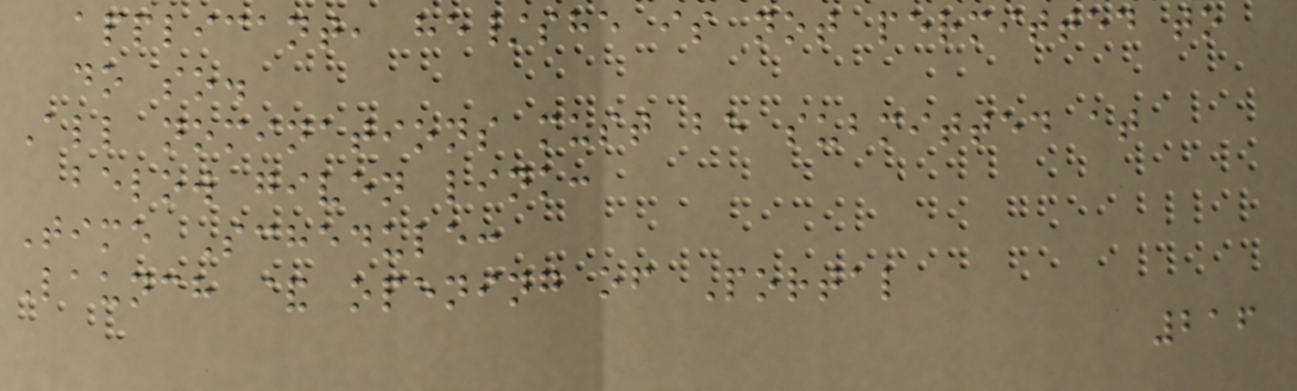applicant, he/she is not permitted to
do so.
All nominations must be submitted at
below given link:
Time Schedule:
Launch & opening of Portal
216
